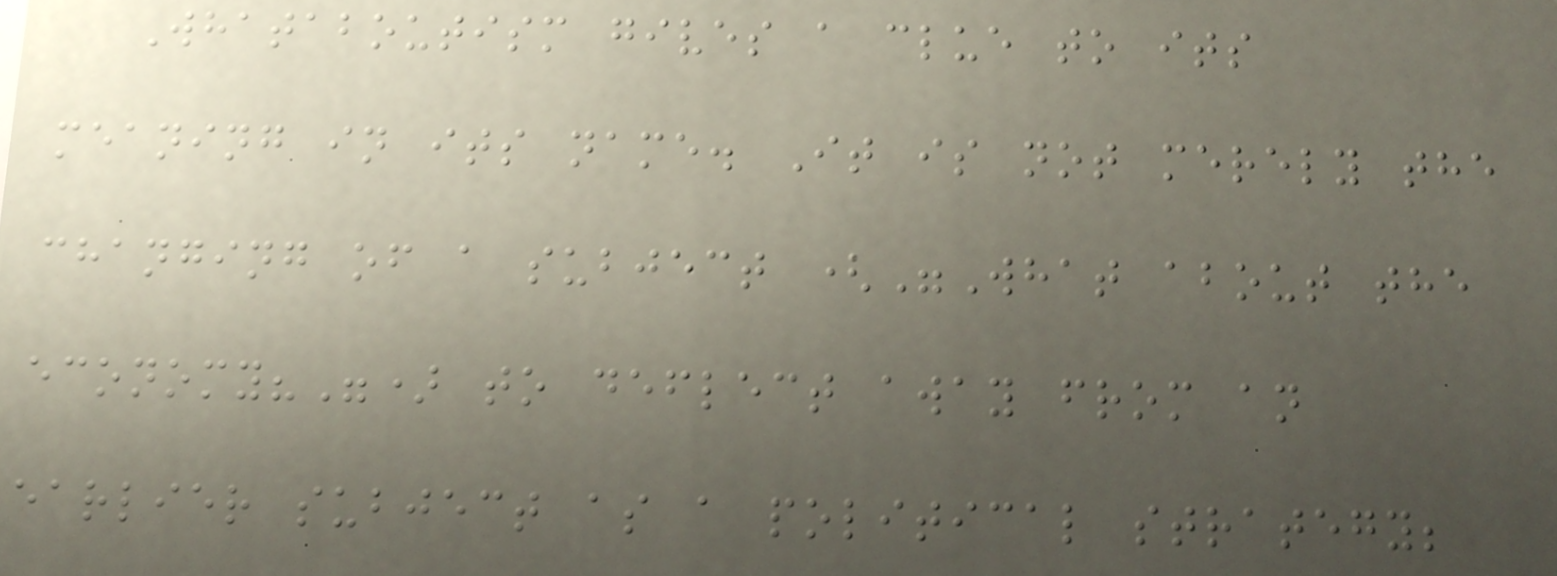Whataboutism gives a clue to its
meaning in its name. It is not merely the
changing of a subject ("What about the
economy?") to deflect away from an
earlier subject as a political strategy;
